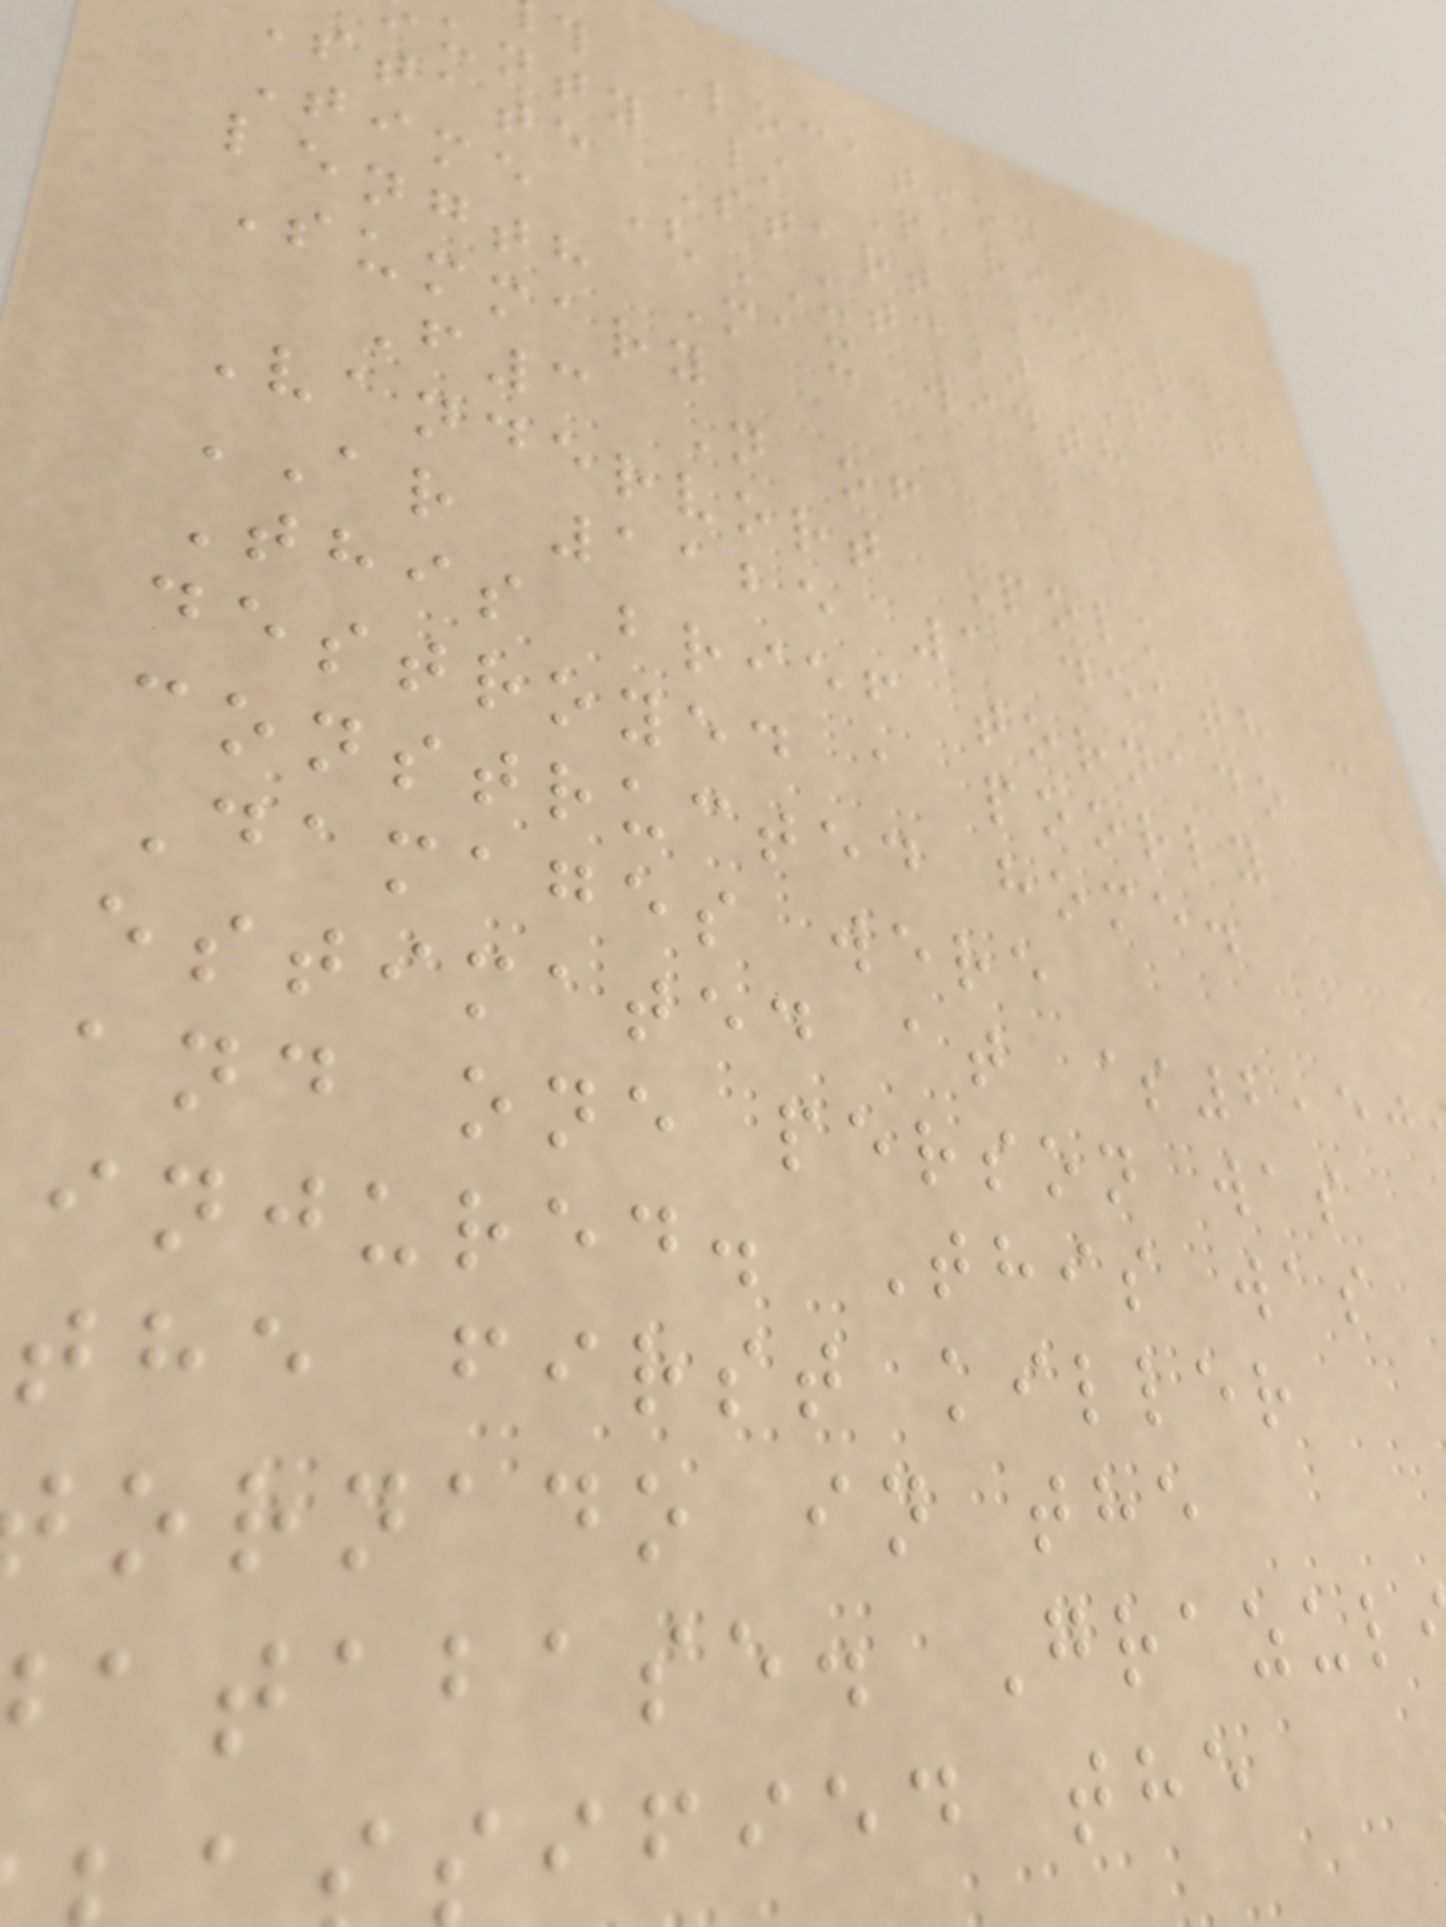Location
unty / Parish
state Start Coord.
Time (UTC) Path
length Max width
Summary
F3 N of
Vandervort Polk
AR 1125 1 death -
This brief tornado
destroyed a poorly
constructed home.
Damages were
estimated at $2,50
and one person was
injured. This was
the first killer
ornado in the
atabase. Grazul
ified the
